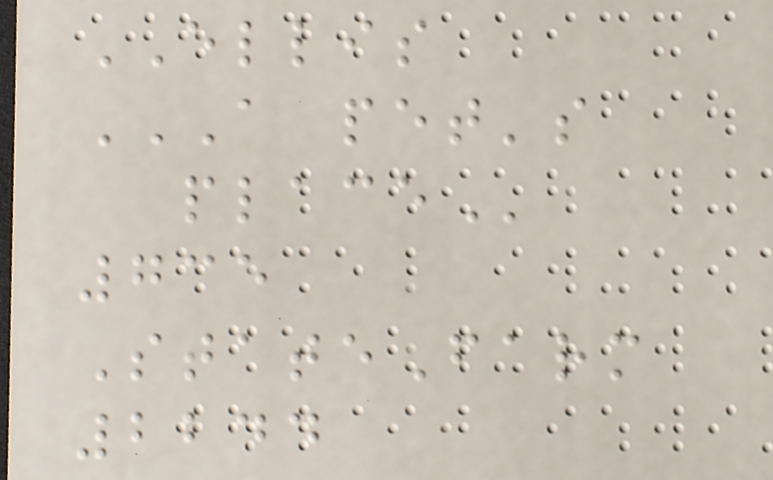ELLIS
A PET'S
PLACE
735
StateFarm
2244
